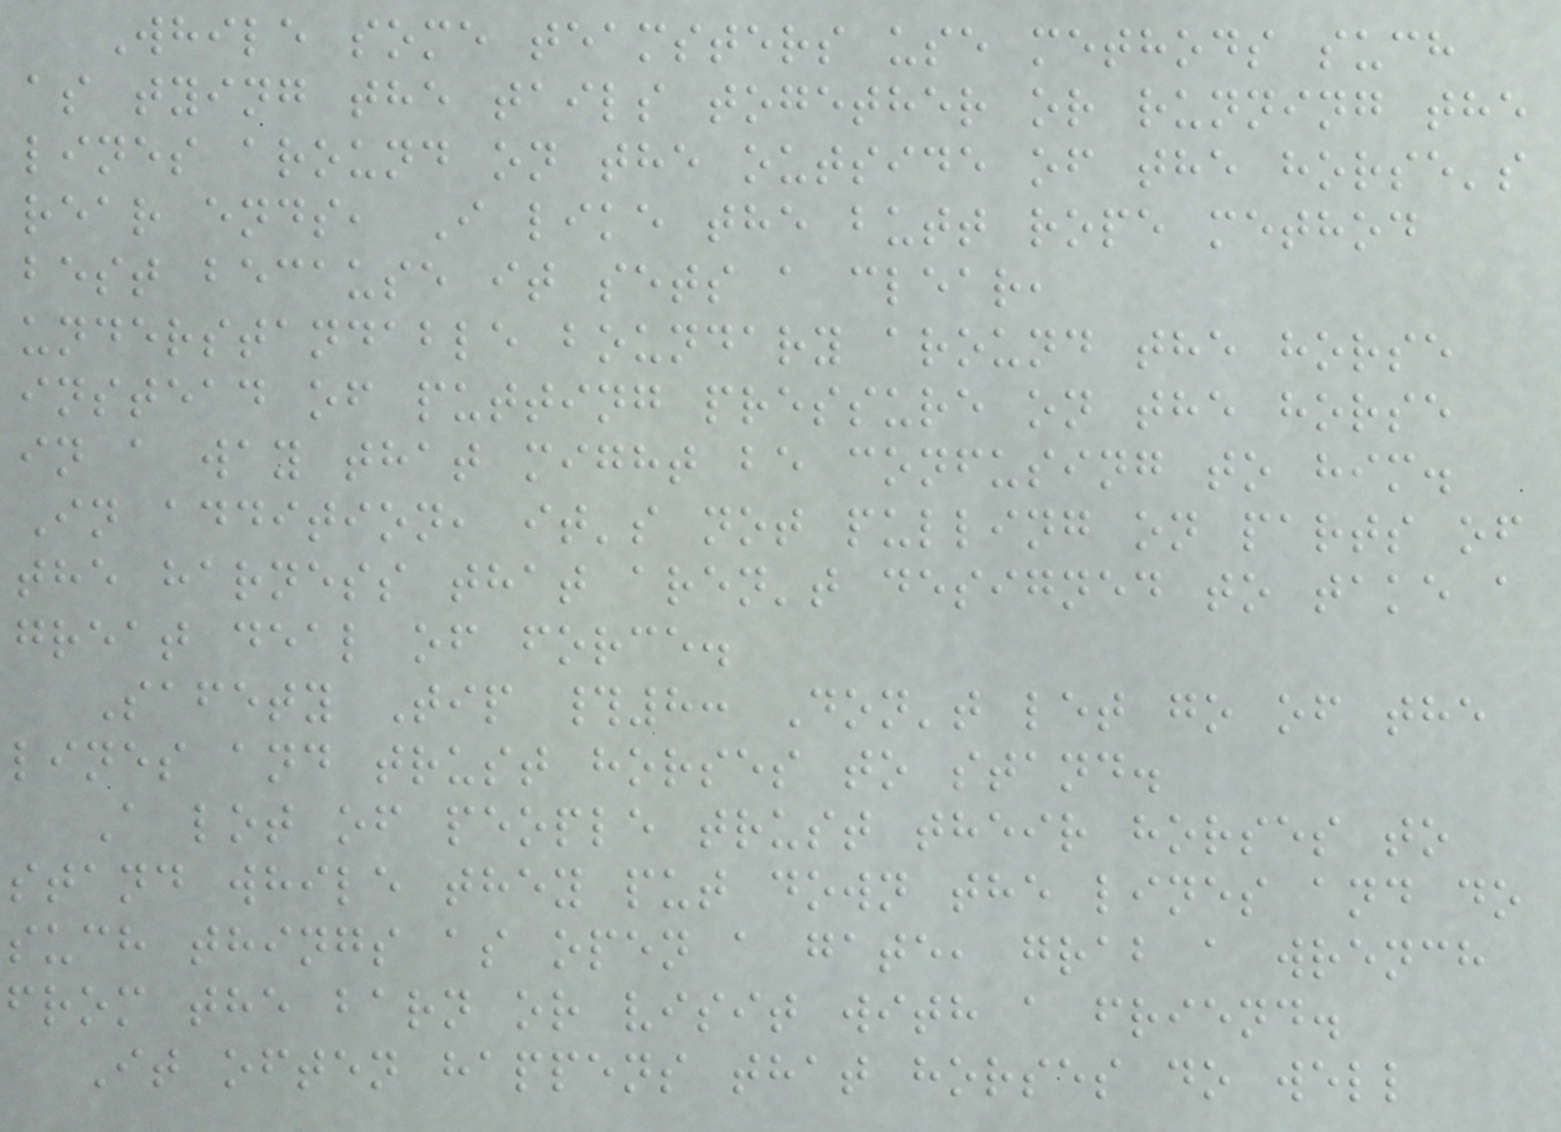While some teamsters use methods such
as tying the tails together or running the
lines around on the outside of the horse's
rear ends, I like the butt rope method
best because it sets a clear,
understandable boundary around the horse
instead of putting pressure on the horse
in a way that might be confusing to him.
In addition, it's not pulling on parts of
the harness that aren't designed to take a
great deal of force.
Safety Tip #8: Don't let go of the
lines and trust horses to stand.
A lot of people trust their horses to
stand while they put down the lines and do
such things as open a gate, grab a wrench
from the barn or visit with a friend.
It often happens that horses do well
